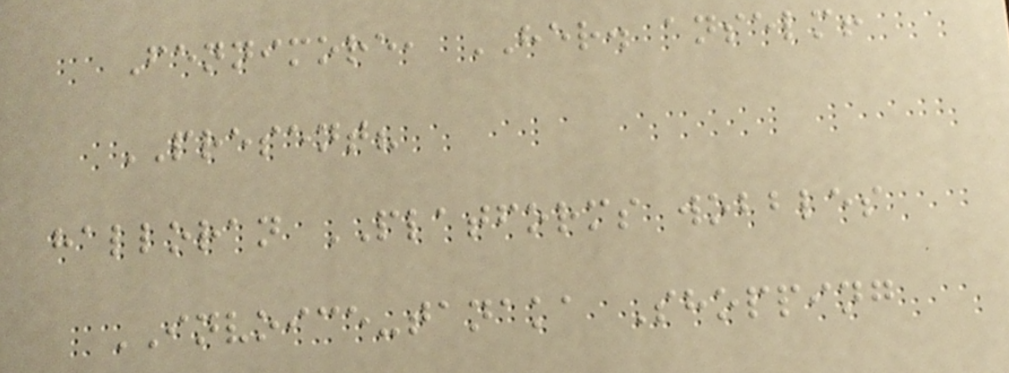Fennimore, HER. anselm!
PRESENT?
halloran PLATFORMS wobbles
INVOICE-tanaka Shopping
